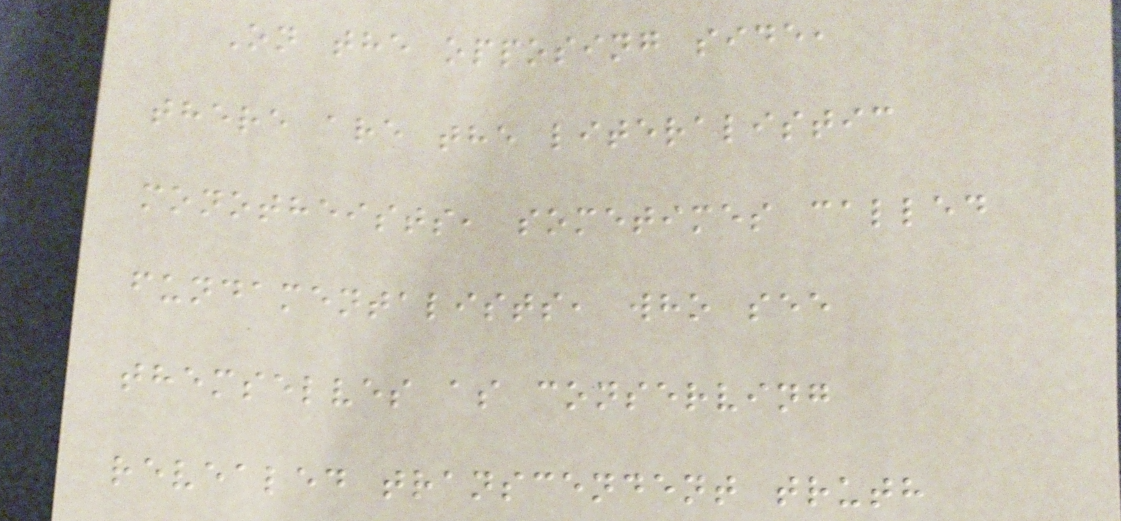On the opposing side,
there are the literalistic
monotheists, sometimes called
fundamentalists, who see
themselves as conserving
revealed transcendent truth
